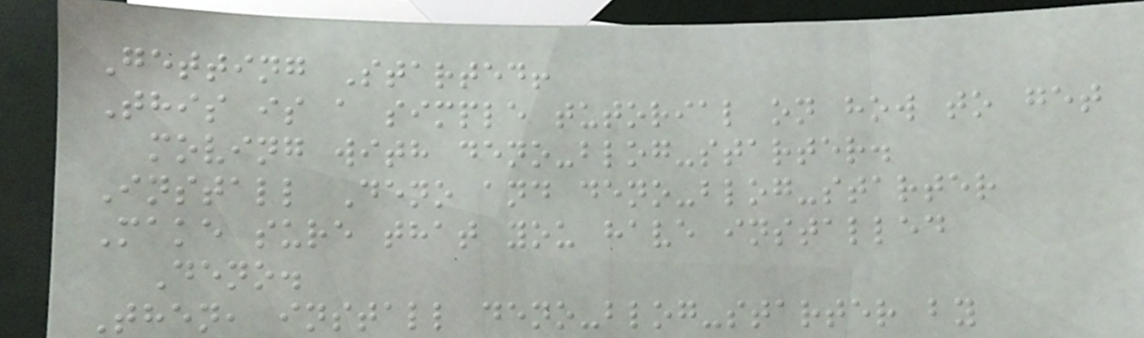Getting Started!
This is a simple tutorial on how to get
moving with deno-blog-starter.
Install Deno and deno-blog-starter
Make sure that you have installed
Deno.
Then, install deno-blog-starter by
